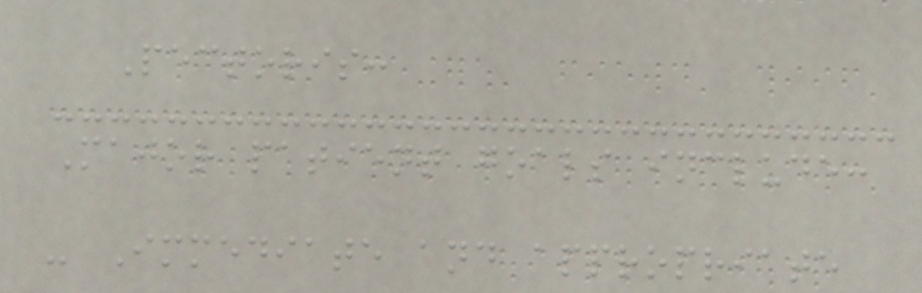Pectoris:
Major patient goals include:
- Immediate and appropriate
